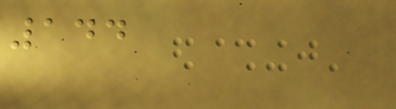144
